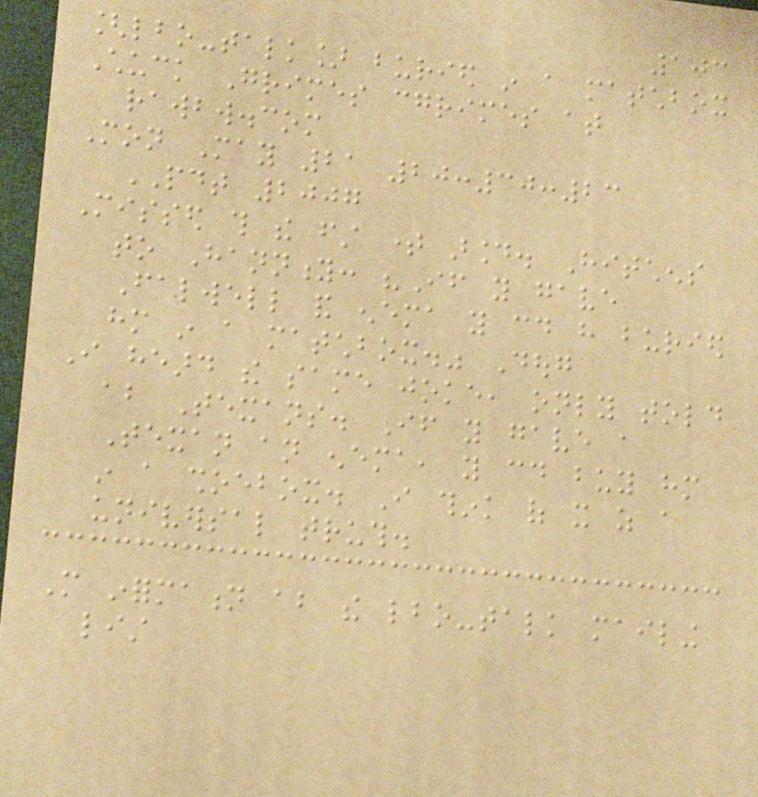103
[lbo-talk] buried in a matchbox
Chuck Grimes cgrimes at
rawbw.com
Mon May 21 20:30:23
PDT 2007
Missed this the first time around. Hitchens
to Hannity: "If you gave
Falwell and enema you could have buried
him in a matchbox." Doug
I heard the same joke, only told
about Texans. If you gave a
Texan an enema, you could buy him
in a shoebox. I think of it as a
universal truth.
More information about the lbo-talk mailing
list
